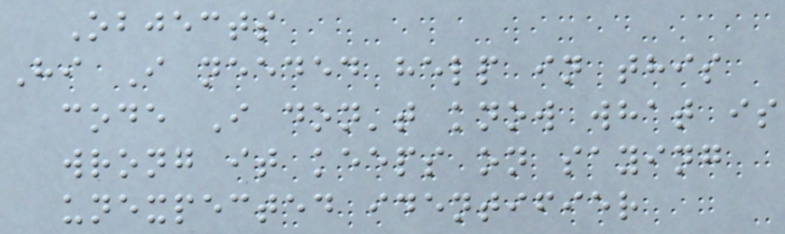Objects
Hi I needed help in this
code I don't know what is
wrong it keeps on saying
unexpected identifier
